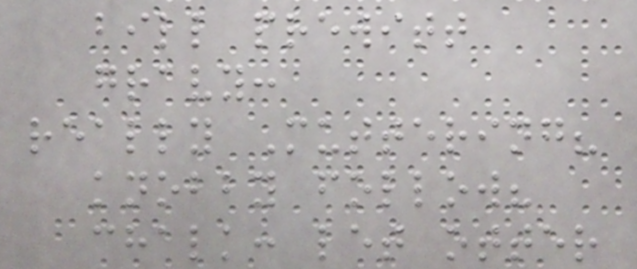bill prewitt
gravy:
really Muttering?
knobby follow?
chalk: let otter
